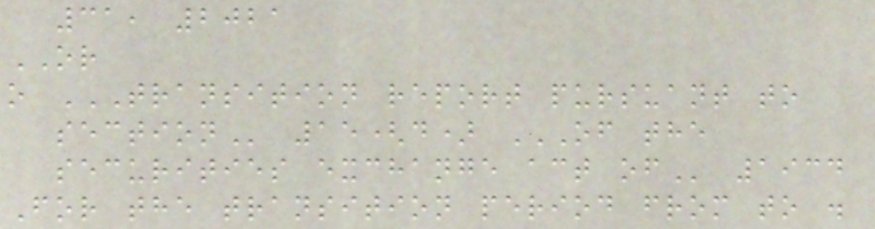31, 2021
OR
o TRANSITION REPORT PURSUANT TO
SECTION 15(d) OF THE
SECURITIES EXCHANGE ACT OF 1934
For the transition period from to .
